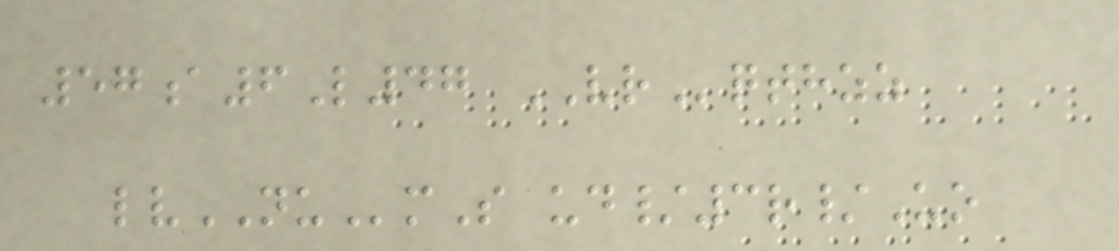57a6L47 VRqthzz
lvNUmS ud/3r/Uo
